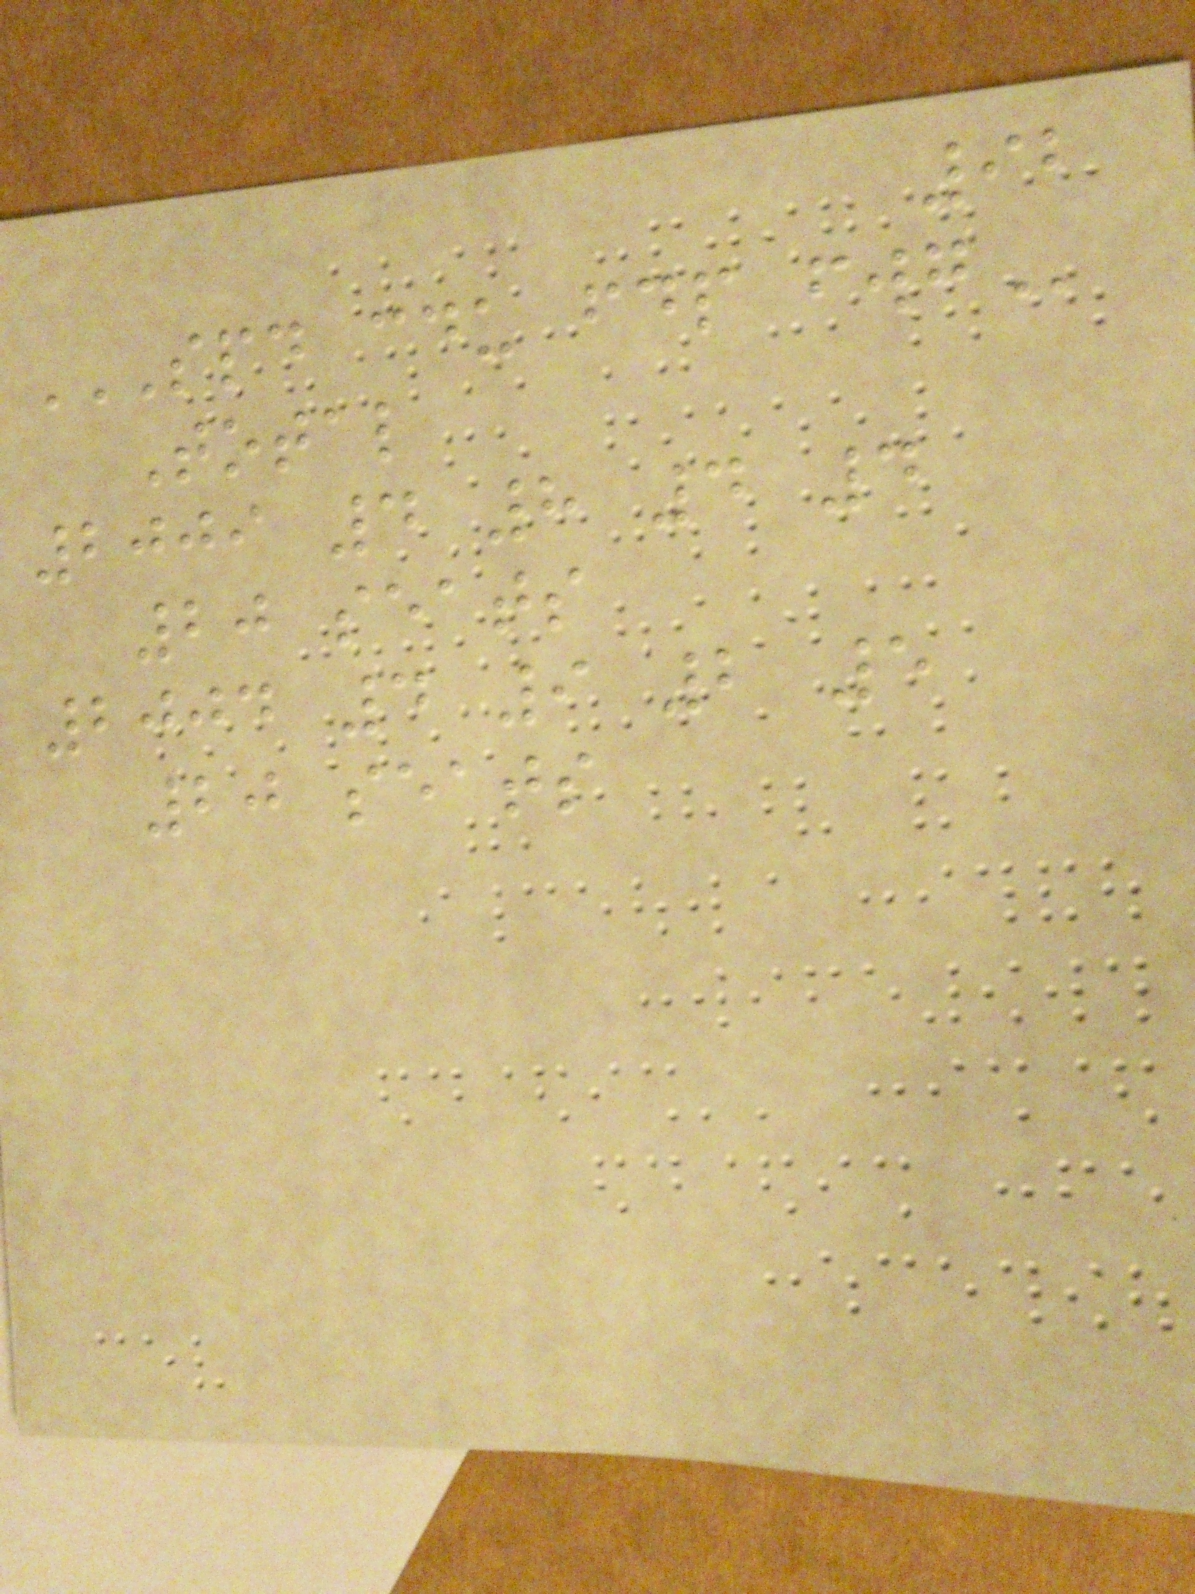92
SPD CDU FDP FWG
Total
2009 4 8 4 4
20 seats
2004 4 9 2 5
20 seats
